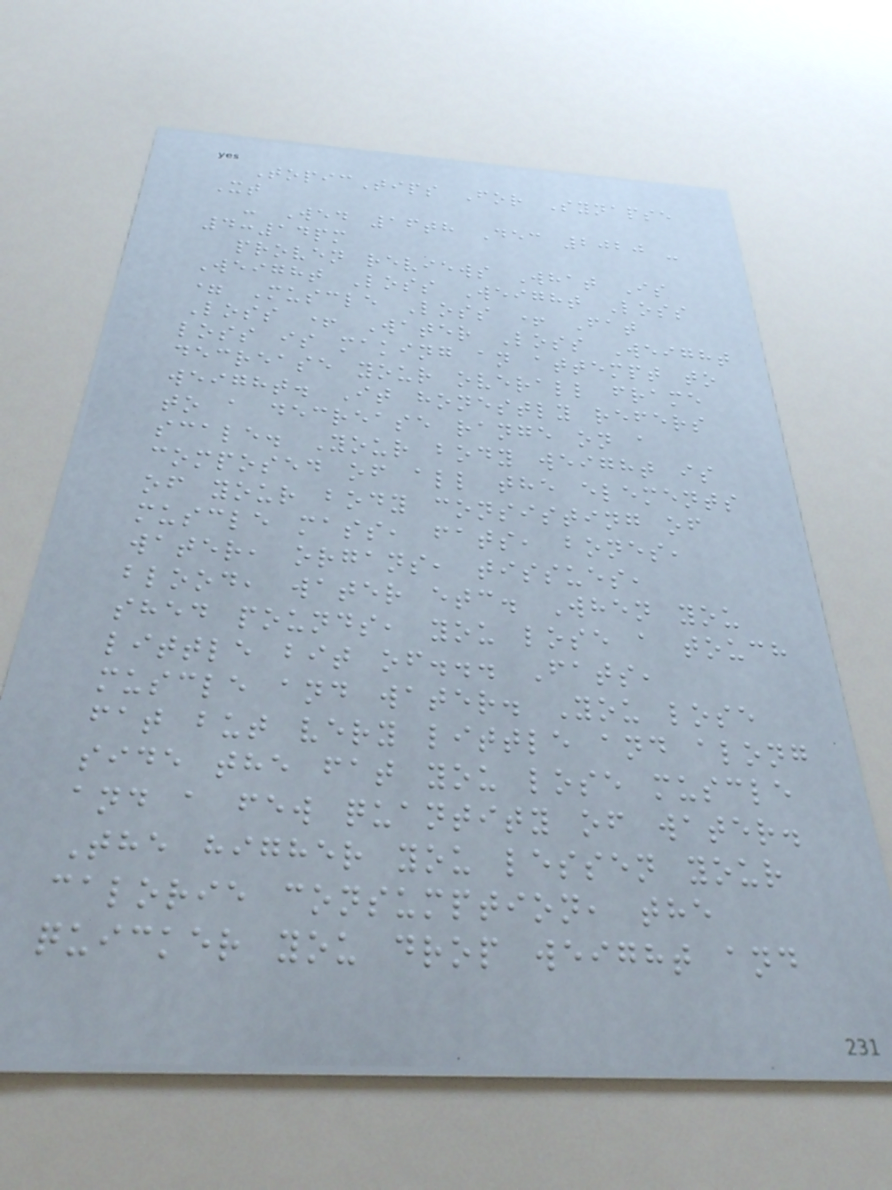TopicTips For Synapse
Xt
- Wed 16th Dec 2020 -
4:14pm
proven reviews What Is
Weight Loss Weight Loss
= Muscle Loss + Fat
Loss + Water Loss Weight
loss is making an attempt to
decrease your overall frame
weight. It honestly refers
to a decrease range on a
scale. Your body weight is
composed of all the elements
of your body consisting of
muscle mass, fats, bones,
water, organs, tissues,
blood, water etc. When you
shed pounds, you lose a touch
little bit of... Fats,
muscle and water. You lose
fat but very little and along
side the fat you lose muscle
and a few quantity of water.
The higher you lessen your
calorie consumption, the
quicker you drop weight and
